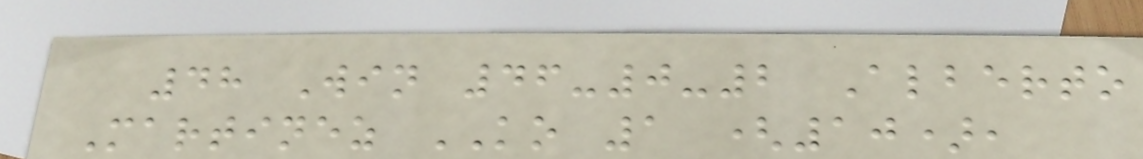48 Win 46-0-2 Alberto
Martinez KO 1 (10),
